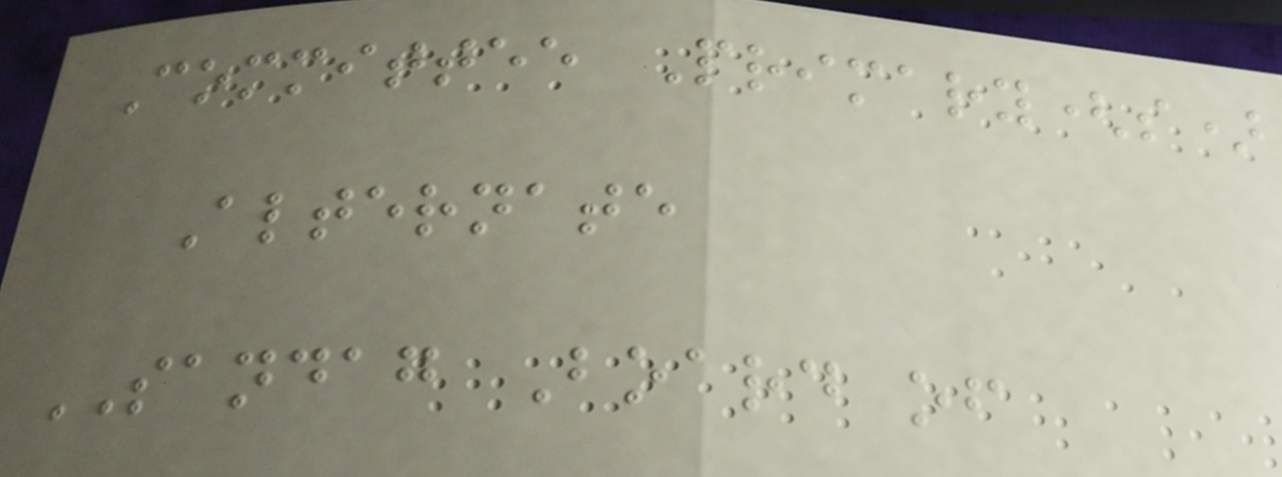Committee Primary(s)
Alternate
SANDAG Board of
